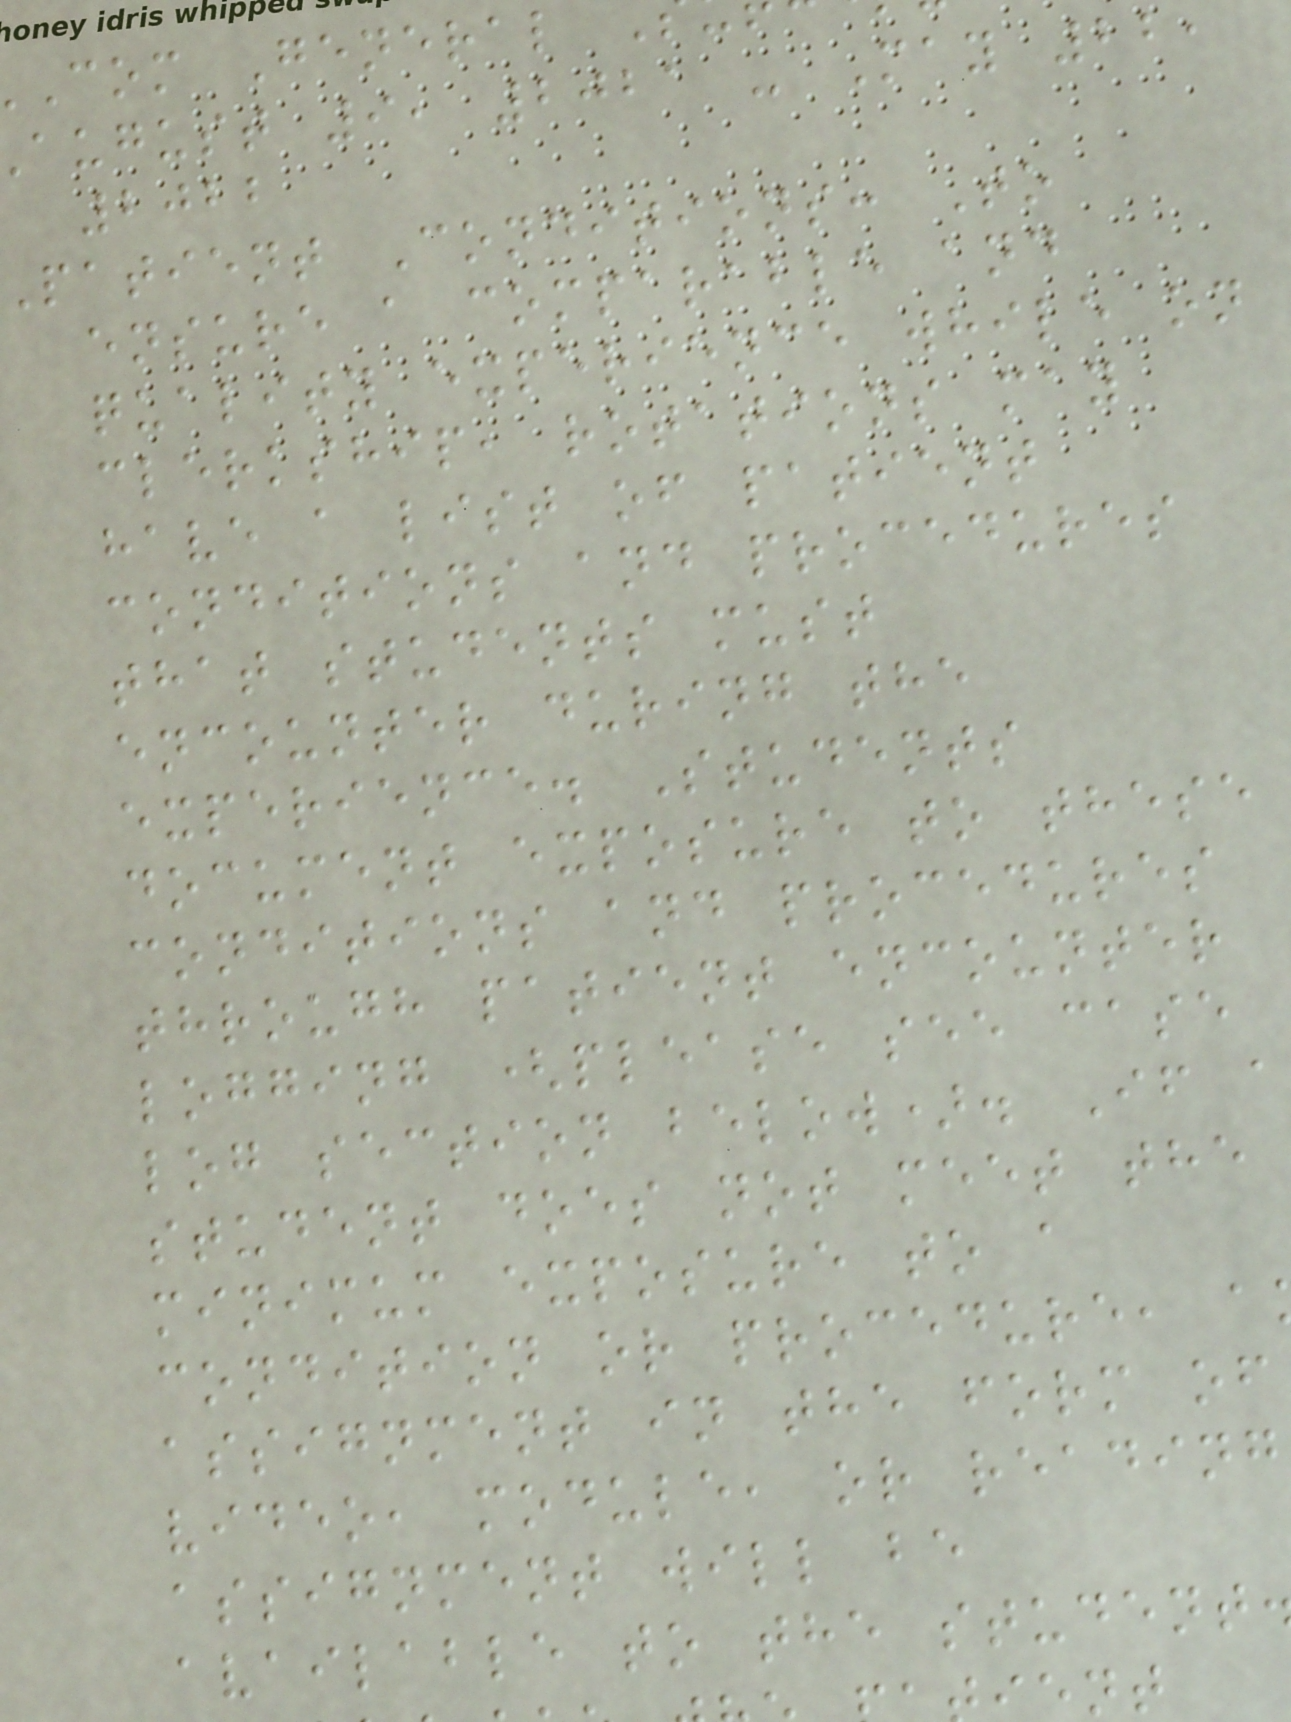com General
august 9, 2021 - May 22,
2022
patient Conditions: To
ensure a comparable and
quality experience while on
clerkship, rotations may
have a list of patient
conditions and procedures
that students must
encounter during the
experience. Students
document exposure to these
conditions and procedures
through patient encounter
logging (please see case
log section below). If a
student does not meet the
minimum exposure to a
condition or procedure, a
assignment in the form of
video, module, or reading
assignment will be
available to the student
